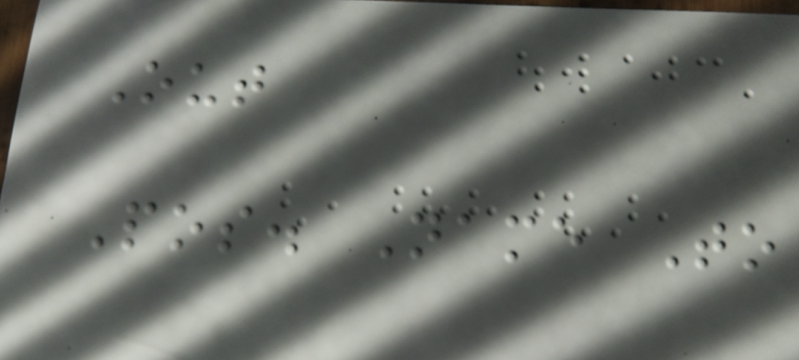Out
Pos. Name To
